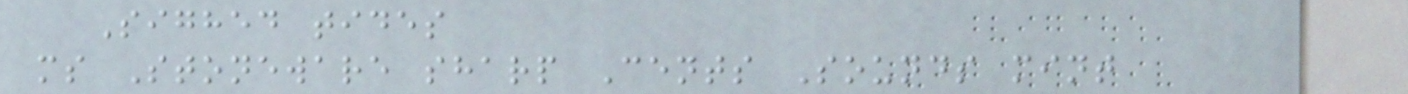Sighed tides
ms Stoneware sharp Cents Sounds mint
